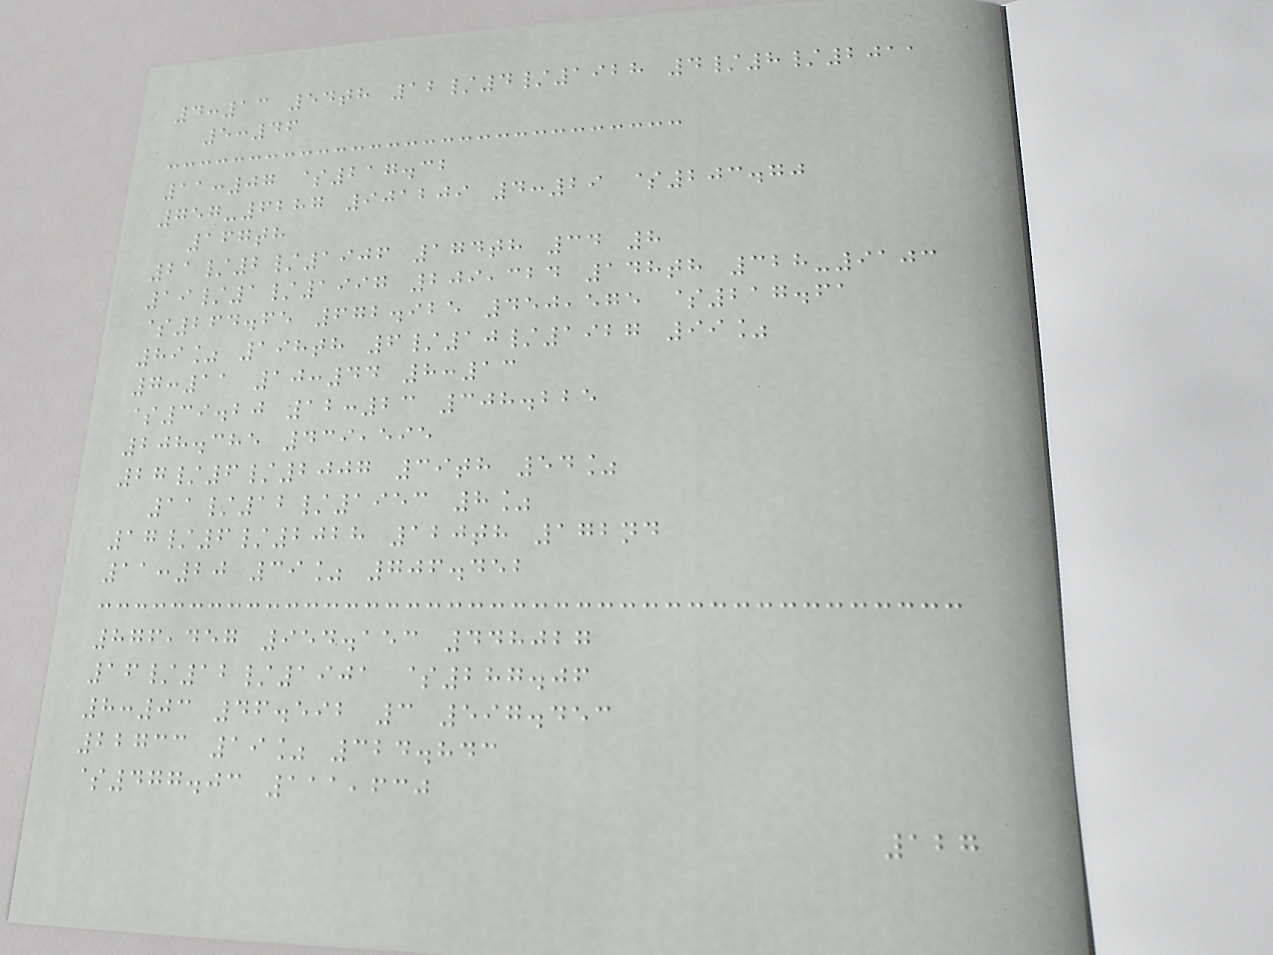4:13 54th 12/4/1928 4/8/2011
5:46
11:07 $217.32
757-6287 901209 4:29 $203.70
167th
21/2/1906 174th 34 8
19/1/1997 209,324 148th 328-9103
$264.65 672.925 450,575 $217.61
89% 198th 6/10/1927 99%
7:11 10:44 8:13
$39.20 12:23 308.225
208.385 439,595
27/6/2007 39th 54%
11/12/1953 8%
17/6/2028 120th 172nd
11:20 39% 706.452
876,457 954.153 448027
16/12/1901 $287.06
8:03 46.592 3 597.453
22733 19% 324.843
$477.03 111,630
127
